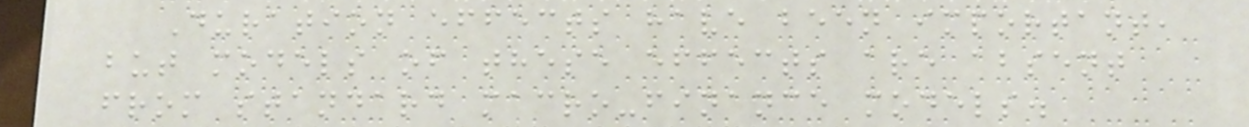Duration effects have been important,
but models of these effects are absent
from standard macro-finance models.
